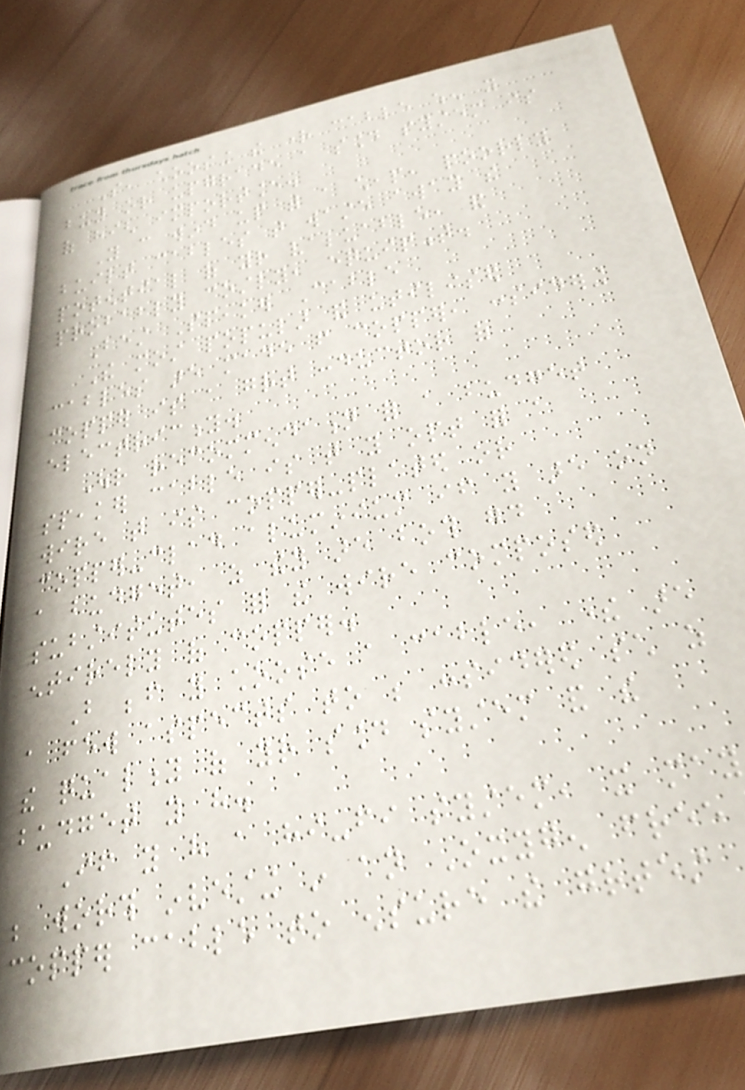So, choosing the right cable when you
buy or upgrade a sound system is
of high importance.
You can wind up with a cheap, poorly
built cables that waste away the
potential of your valuable, and
probably costly, equipment.
Best Speaker Cable
The most popular and utilised
cables are made from copper, considering
copper is a great conductor of
electricity.
Our recommendation for a budget
speaker cable is that you opt for a
wire that is copper-plated or
copper-clad aluminium if you are on
a budget, as they are both good
substitutes for the wire composed
entirely of copper.
But before you choose a cable, there are
a few aspects to be considered such as
the quality of your sound system and the
budget you have.
If you have a hi-fi system, it may
be worth investing in an Oxygen free
copper cable to ensure the greatest
